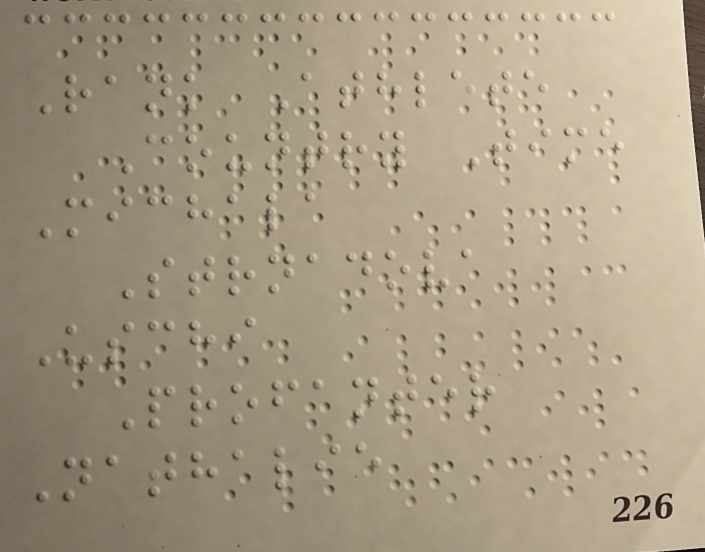Rank Athlete
Country Time
Michala
Strnadova
Uschi
Profanter
Nathalie
